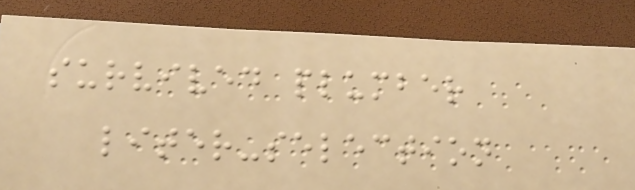survived plumber
liter-selection
